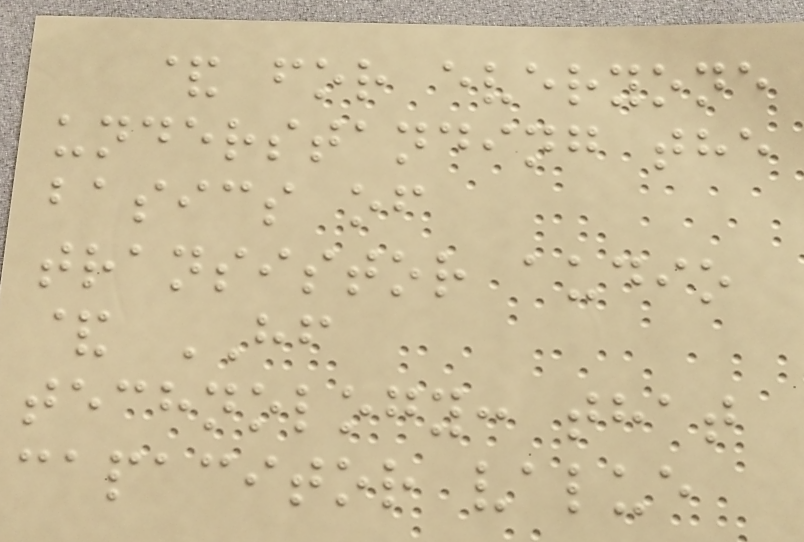& for everyone
understanding the
basics of
transistor audio
& HF
technology: that
capacitor value
